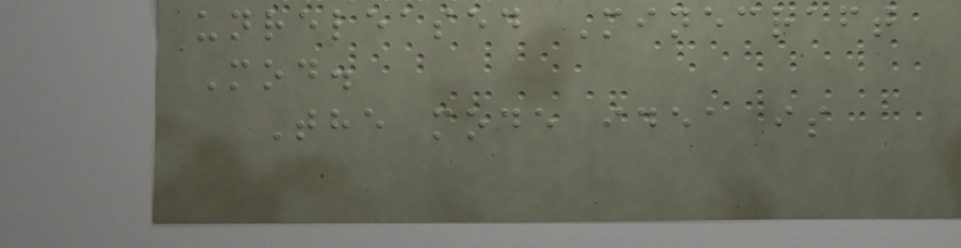unreleased Minecraft
Mod.
The mode idea is
